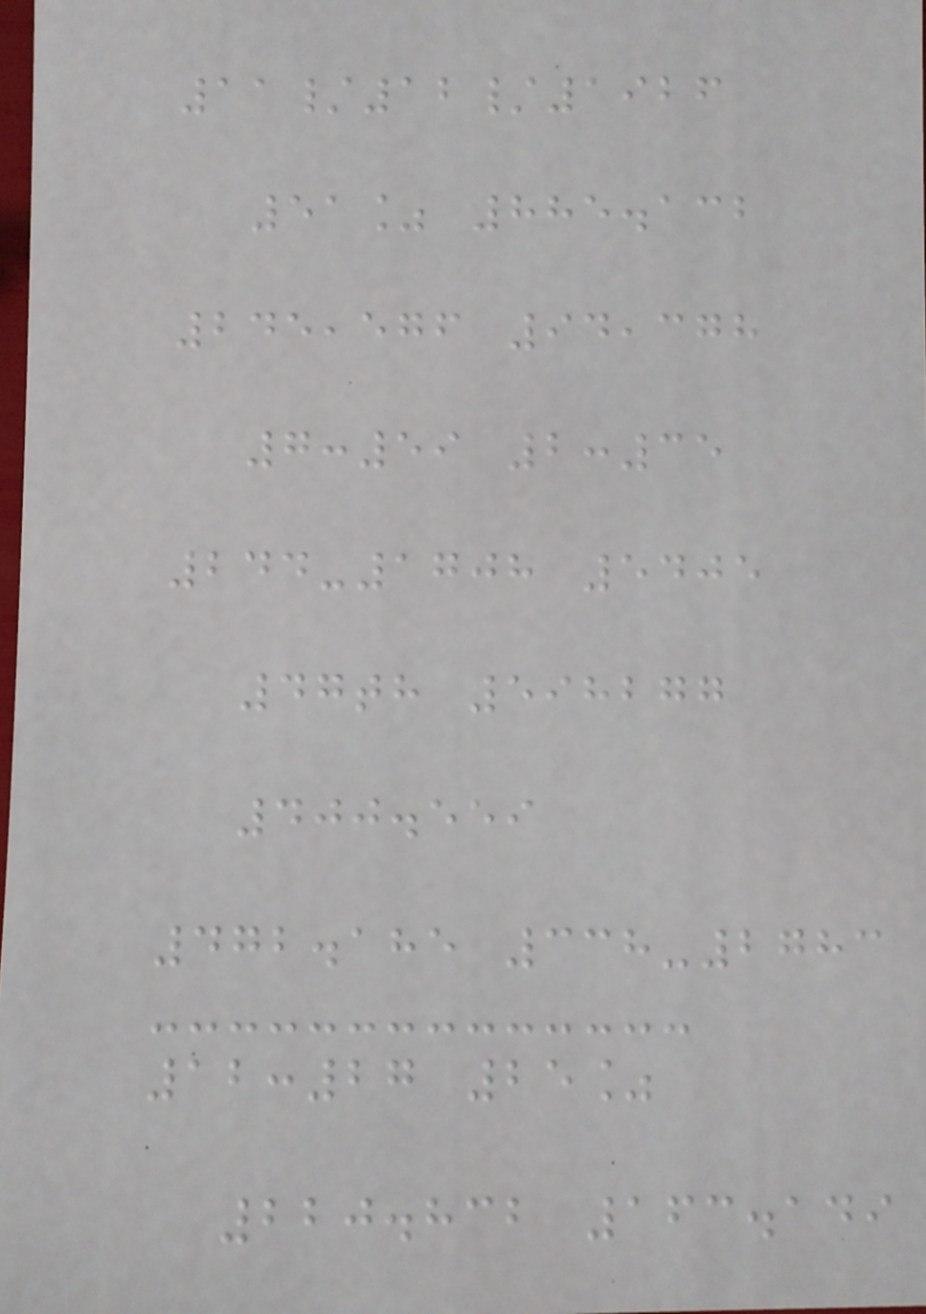11/12/1926
51% 885.132
245,576 94,378
7:59 2:35
244-1708 5405
47th 598277
400.559
472.185 338-2783
12:27 25%
220.832 163.149
